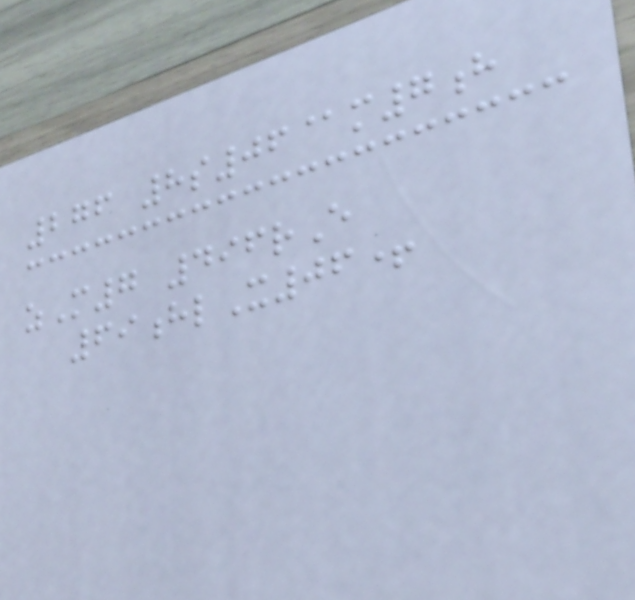276 8s06@m7h
zM7 496rE
69hlX06+
